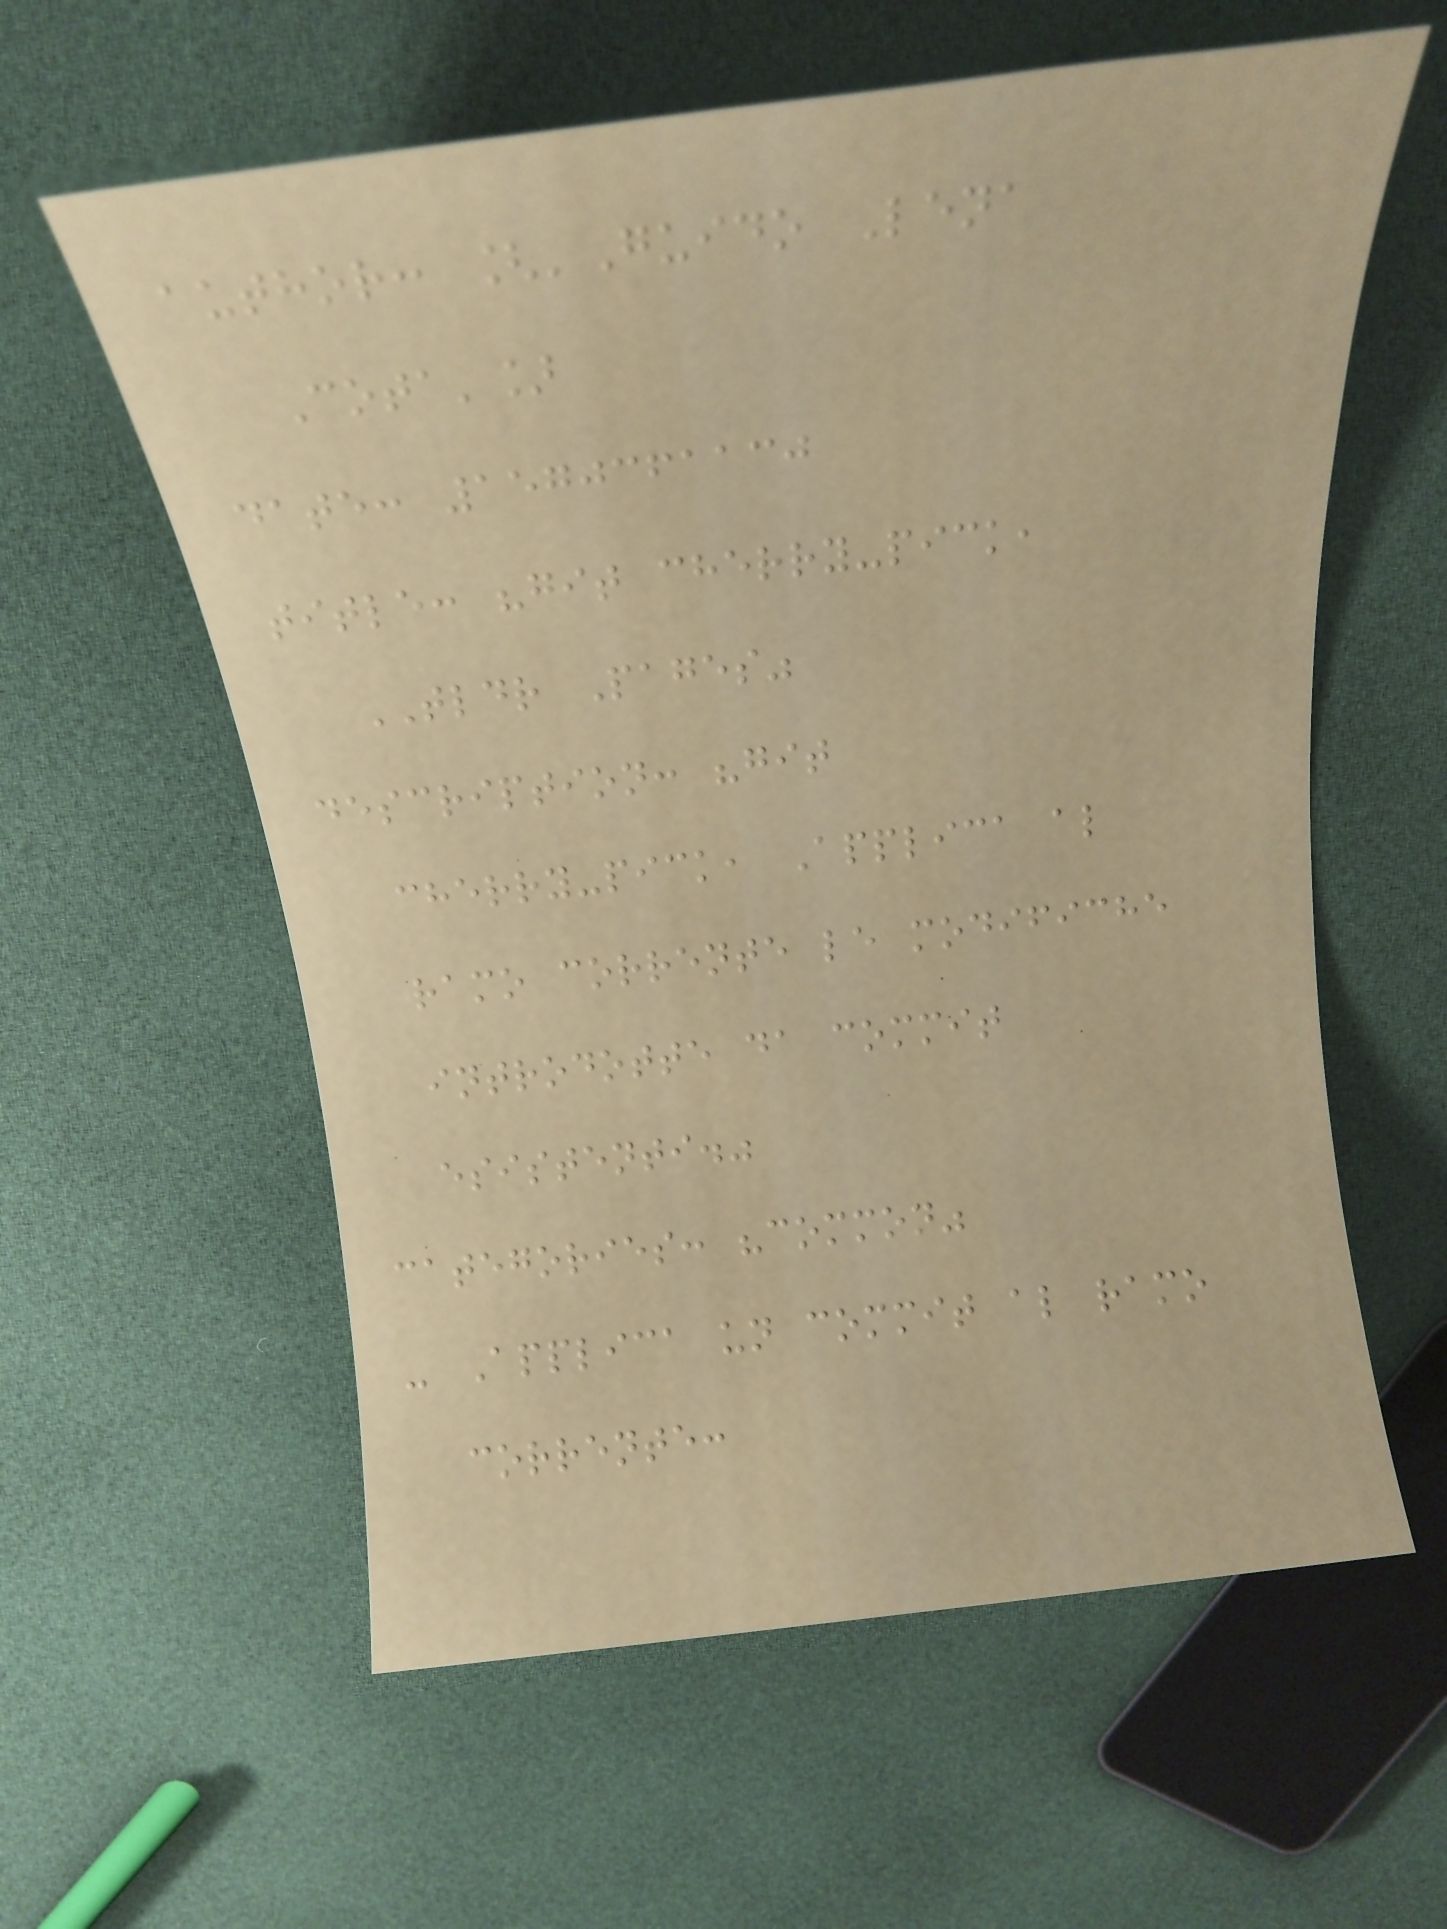author: ['Guido Lena
Cota']
date: 1570361130
title: "git cherry-pick,
TLDR Pages"
description: "git
cherry-pick, Applica al
ramo corrente le modifiche
introdotte da commit
esistenti."
categories: "common"
- Applica un commit al ramo
corrente:
